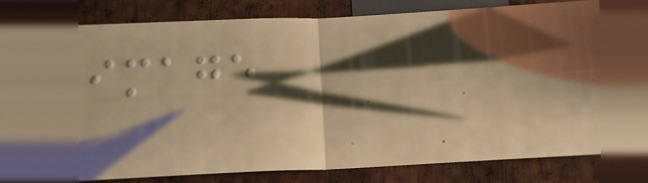image
